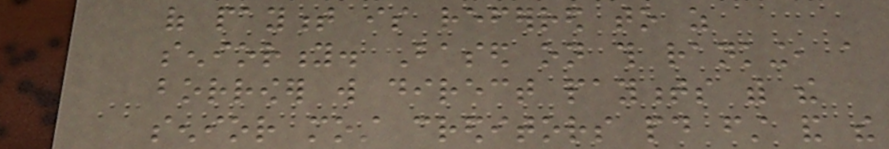of payment is referred to as
seniority. Based on this ranking, a
borrower will direct payments with the
senior most creditors paid first and the
